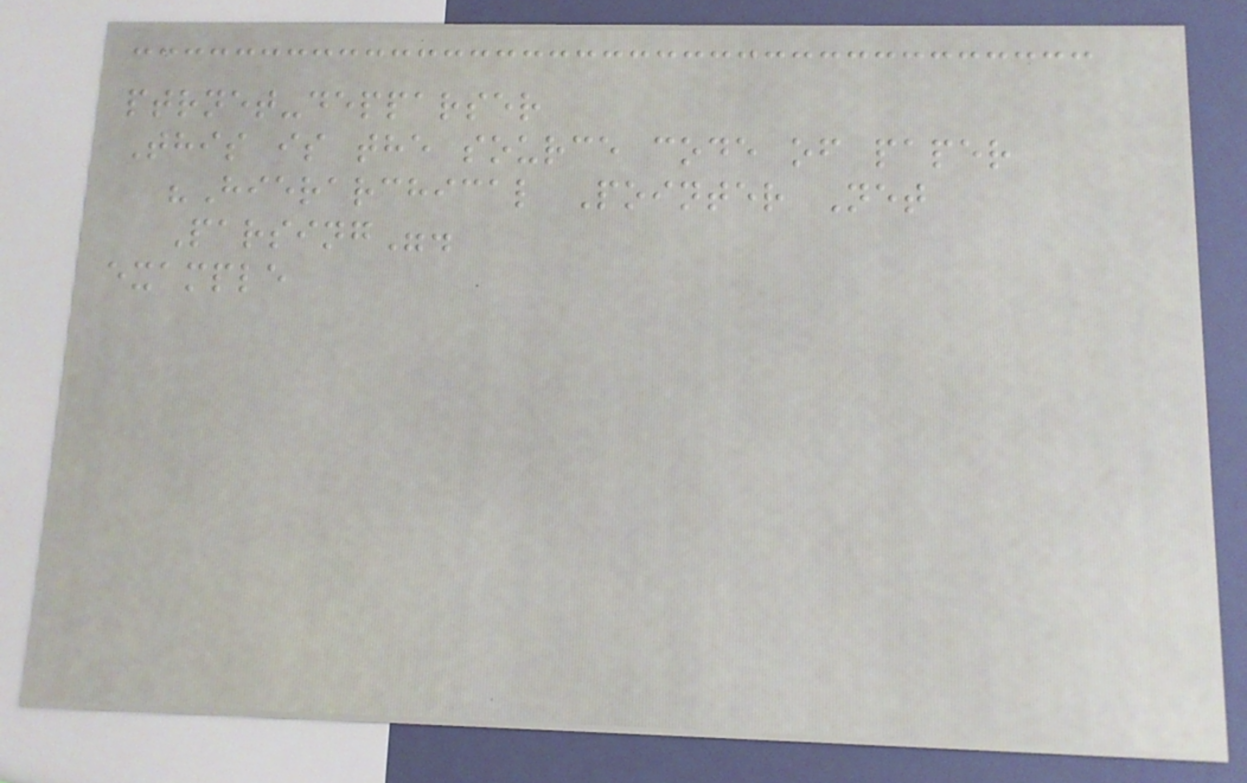ptrnet-depparser
This is the source code of paper
"Hierarchical Pointer Net
Parsing".
example
